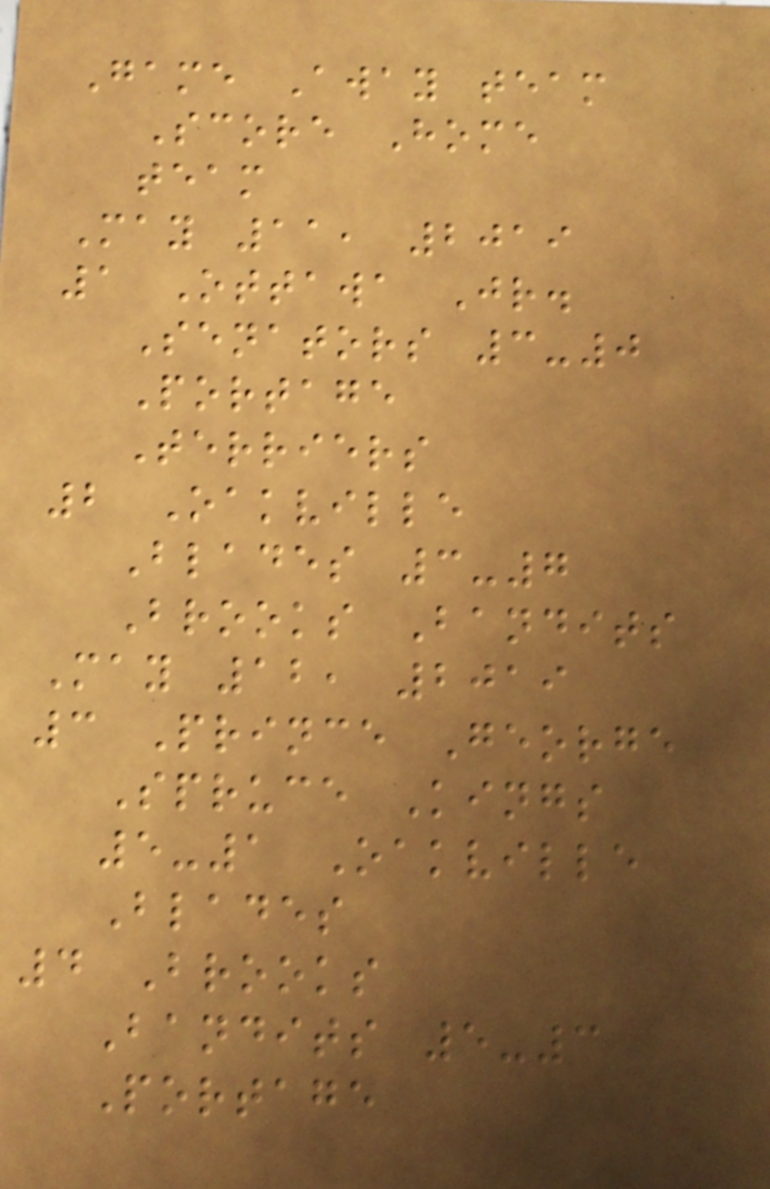Game Away team
Score Home
team
May 11, 2019
1 Ottawa Jr.
Senators 3-0
Portage
Terriers
2 Oakville
Blades 3-7
Brooks Bandits
May 12, 2019
3 Prince George
Spruce Kings
5-1 Oakville
Blades
4 Brooks
Bandits 5-3
Portage
